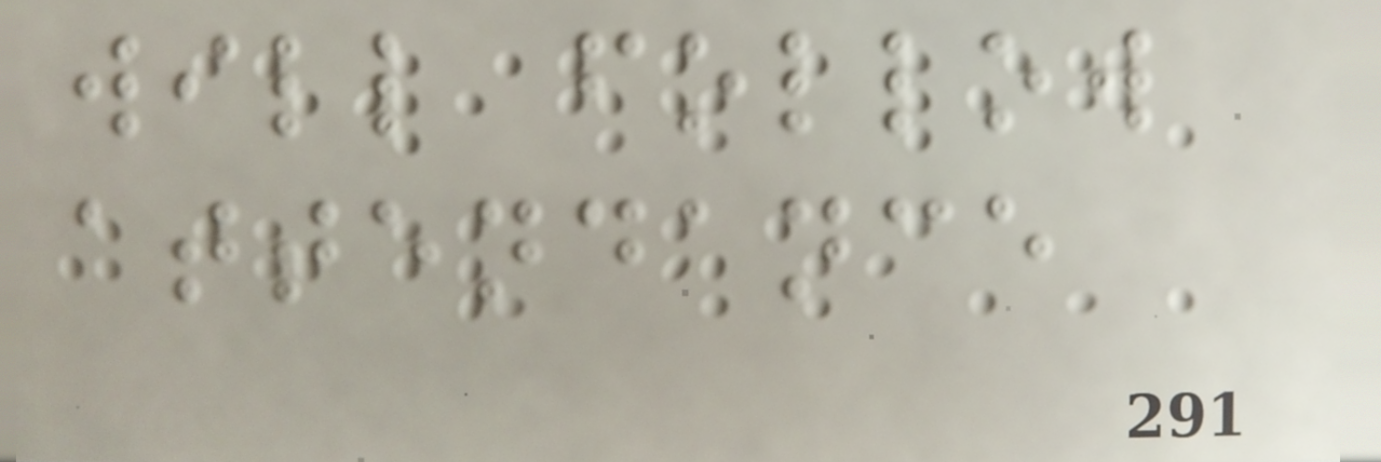will follow
attendance
